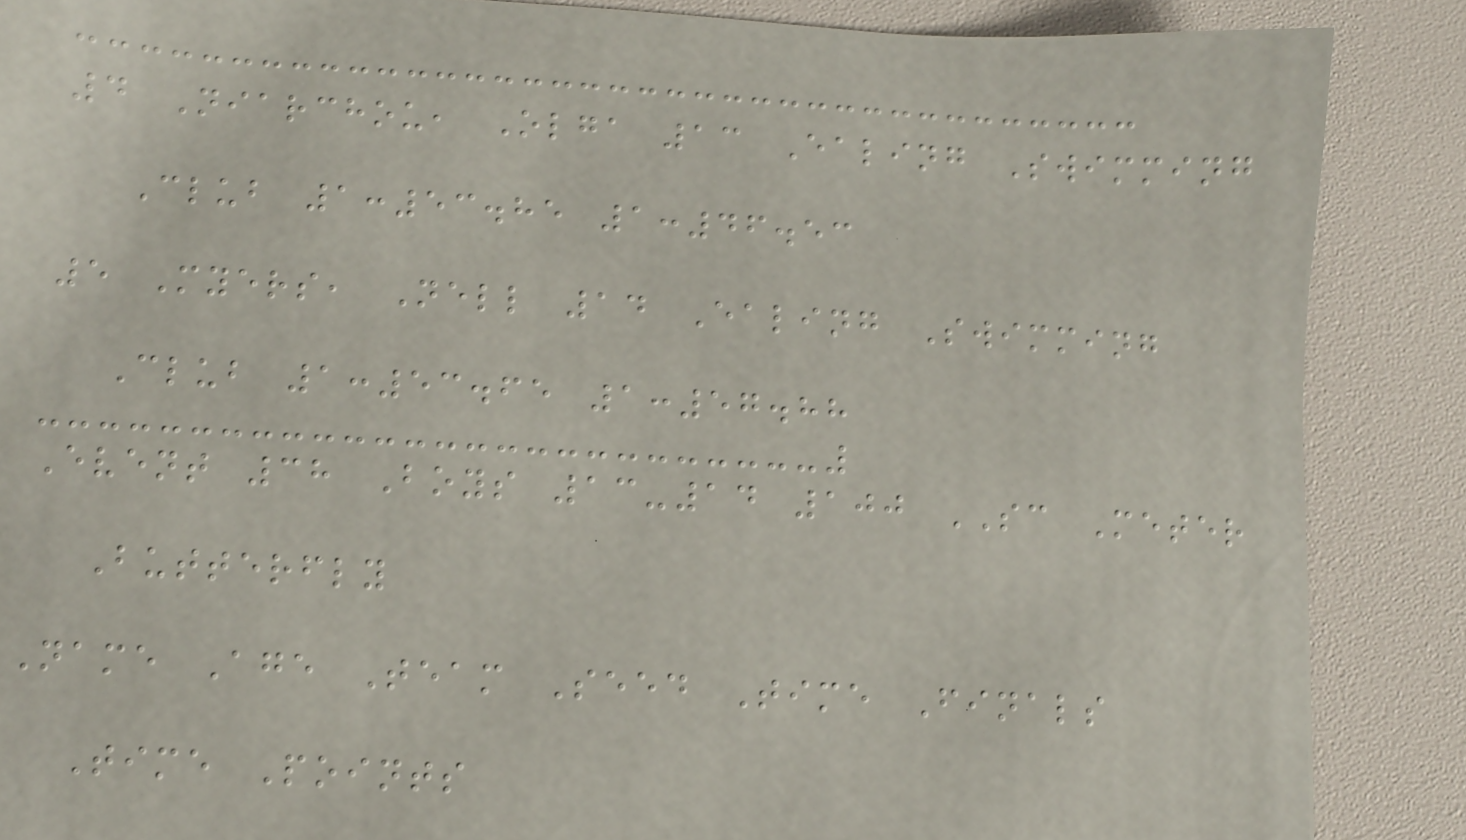4 Niarchou, Olga 13 Ealing Swimming
Club 1:53.85 1:46.53
5 Myers, Nell 14 Ealing Swimming
Club 1:53.65 1:57.88
Event 38 Boys 13-14 100 SC Meter
Butterfly
Name Age Team Seed Time Finals
Time Points
